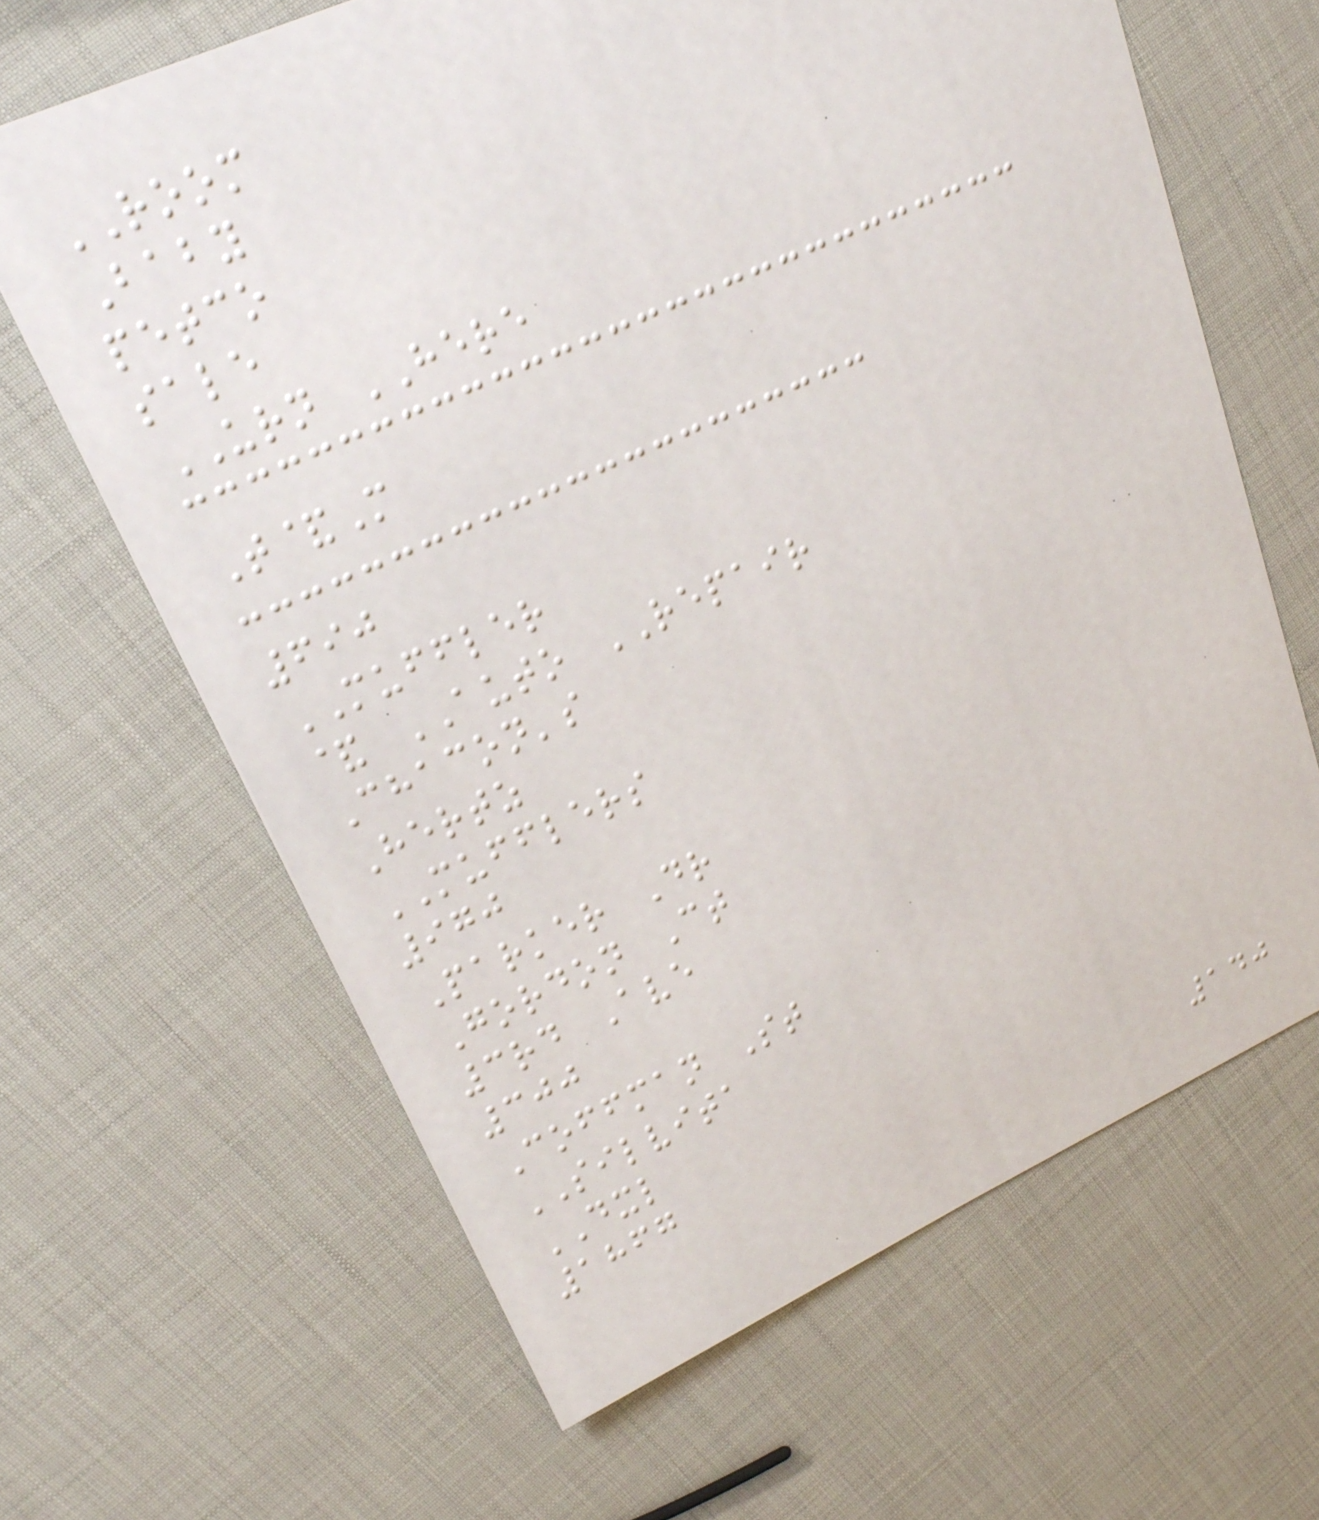ROOM
Baby
petco
sale
URN HERE
T&M
690
MUFFLER
& AUTO REPAIR
Chacon's
Hertz
MUFFLERS
970
Parker Dr
Gordon Ct
3rd Ave
300
Coffman St
SILVITA
DXL
1867
140
